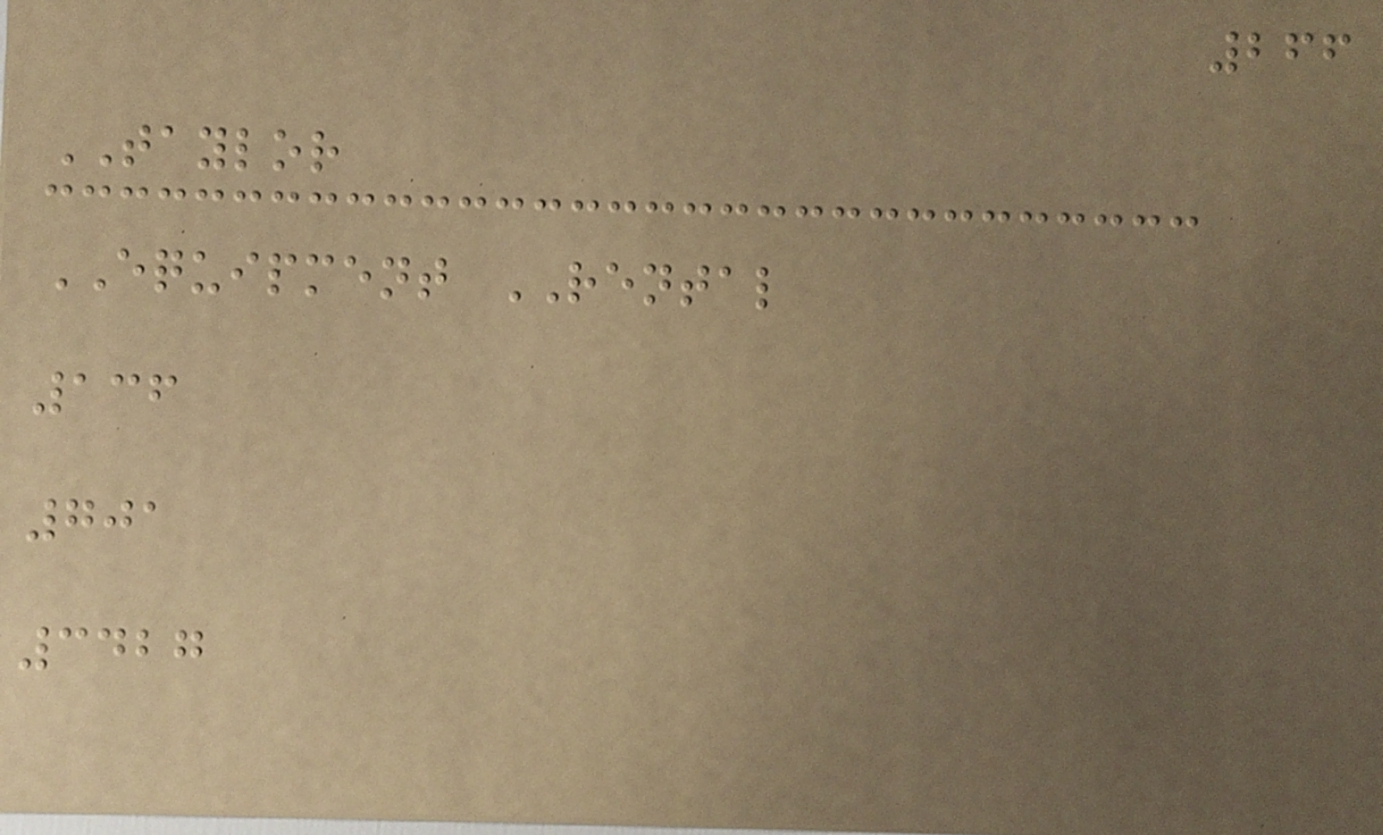266
TAYLOR
EQUIPMENT RENTAL
136
701
3427
